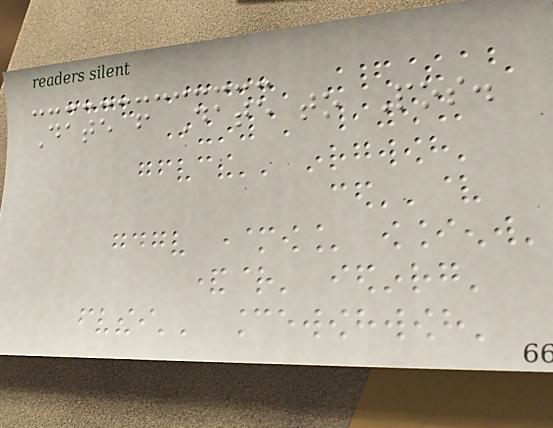Date from Date to Pos.
